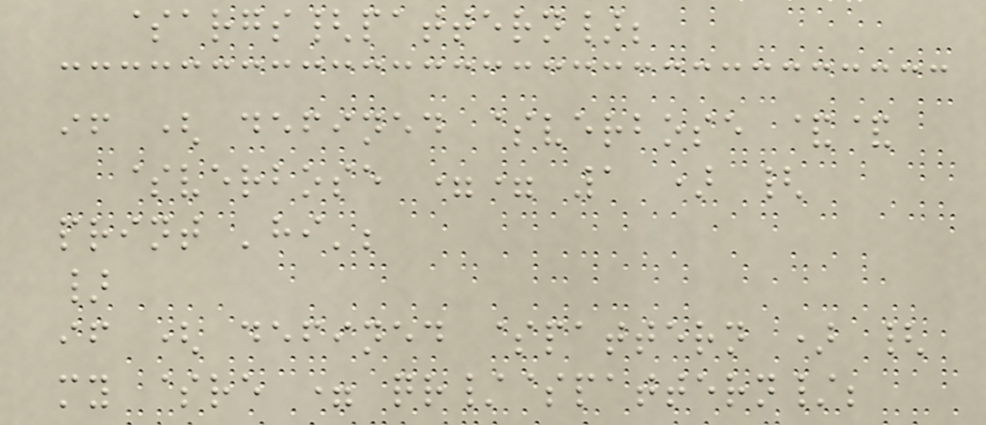$args{pattern};
if ( defined $verbose &&
$verbose == 1 ) {
print 'hi';
}
if ( defined $pattern ) {
my $re = qr/$pattern/;
